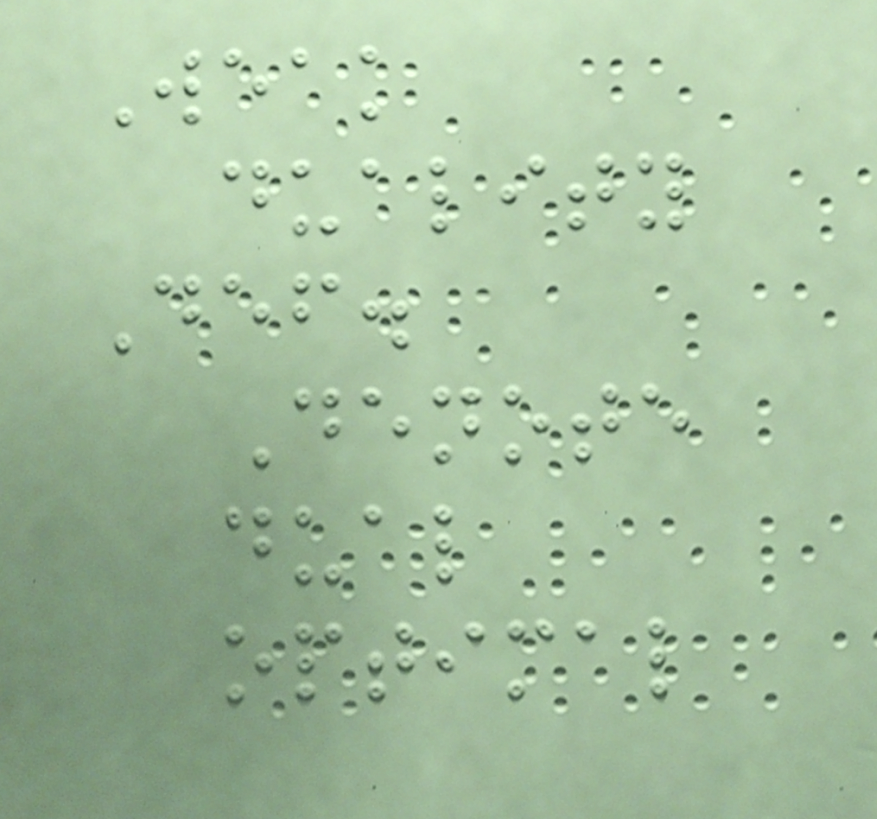Weak
duality
Def.
Denote
dual
optimal
